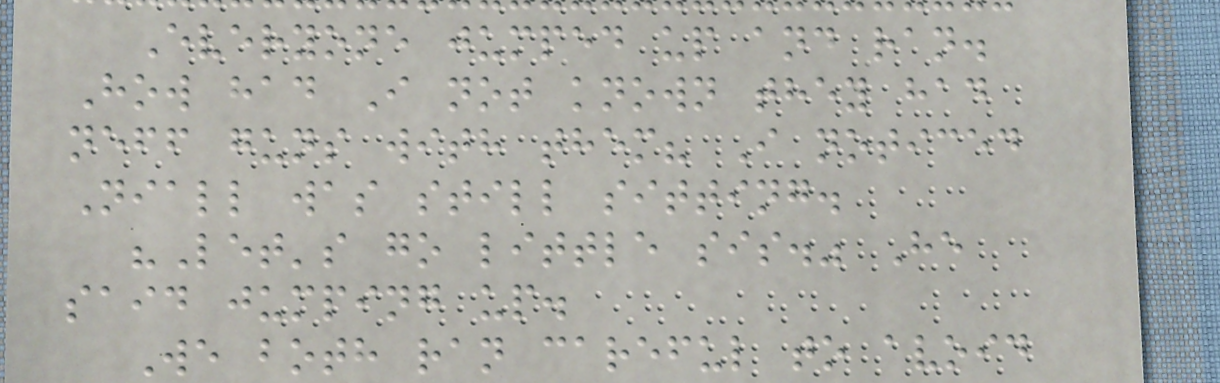Everyone jumped up and ran.
How had I not known they had
neff guns with them? I noticed
Niall was still sitting.
"Let's go little sis." He
said jumping up.
We both ran careful to avoid
